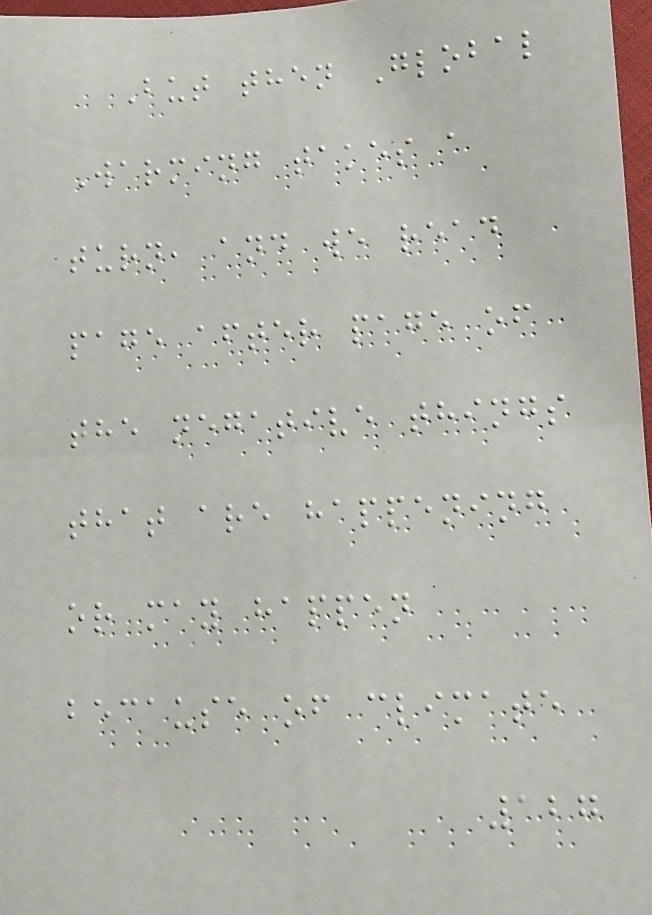But then Global
Warming takes a
turn, and we read
page after page of
the negative things
that are happening
or may happen
because of climate
127
